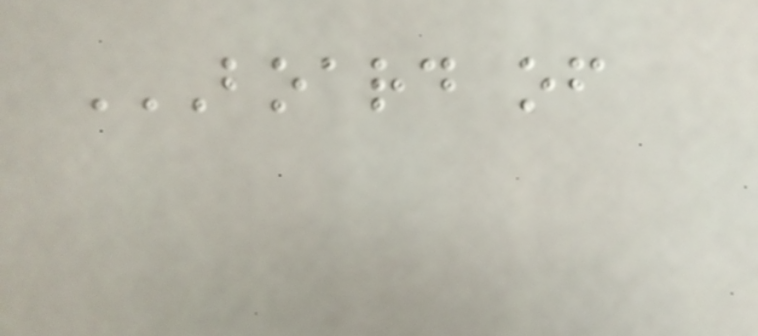BOARD OF
